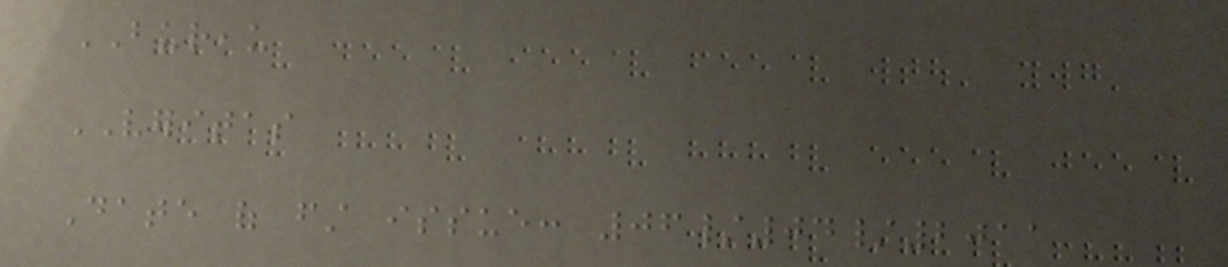BUREAU
VERITAS
Date of first issue: 06/04/2011
